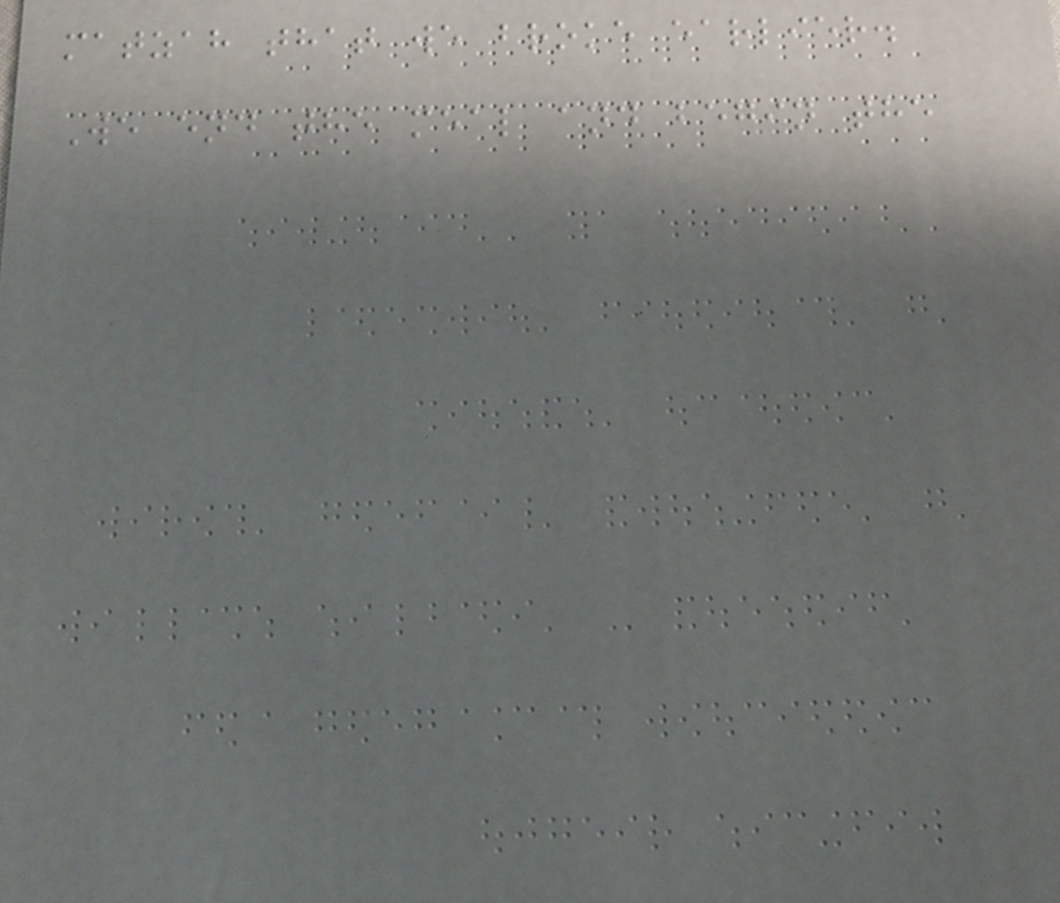matzah that we broke earlier.
We end the meal and begin the
